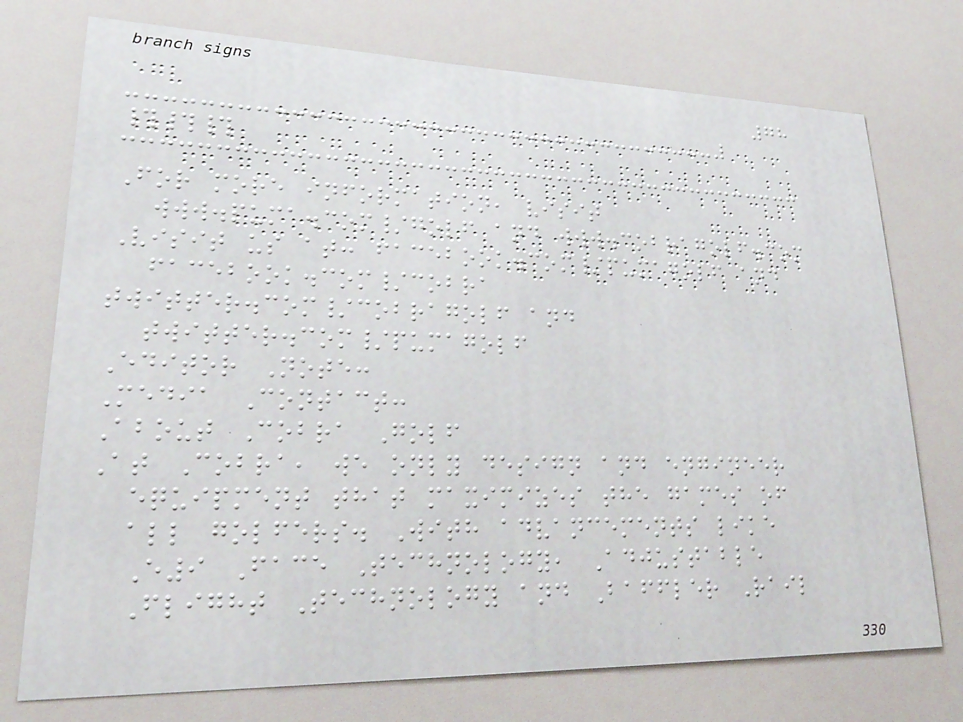78
###
For more information, visit
www.puma.com/golf and www.cobragolf.com
Visit us at: facebook.com/pumagolf and
facebook.com/cobra
twitter.com/cobragolf and
twitter.com/pumagolf
Editor Note:
Media Contact:
About Cobra Golf
At Cobra, we only design and engineer
equipment that maximizes the games of
all golfers. With advancements like
E9 Face Technology, Adjustable
Flight Technology and Baffler Rail
